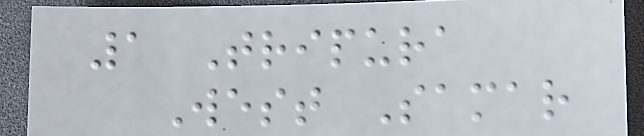1 Tripura
West Samar
